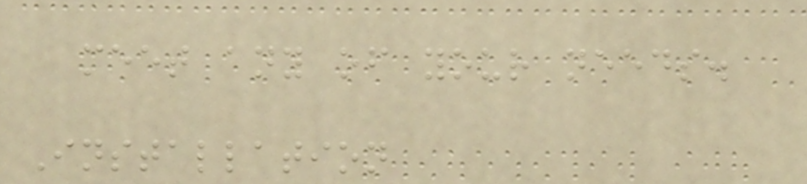meet any of your needs.
Installation
